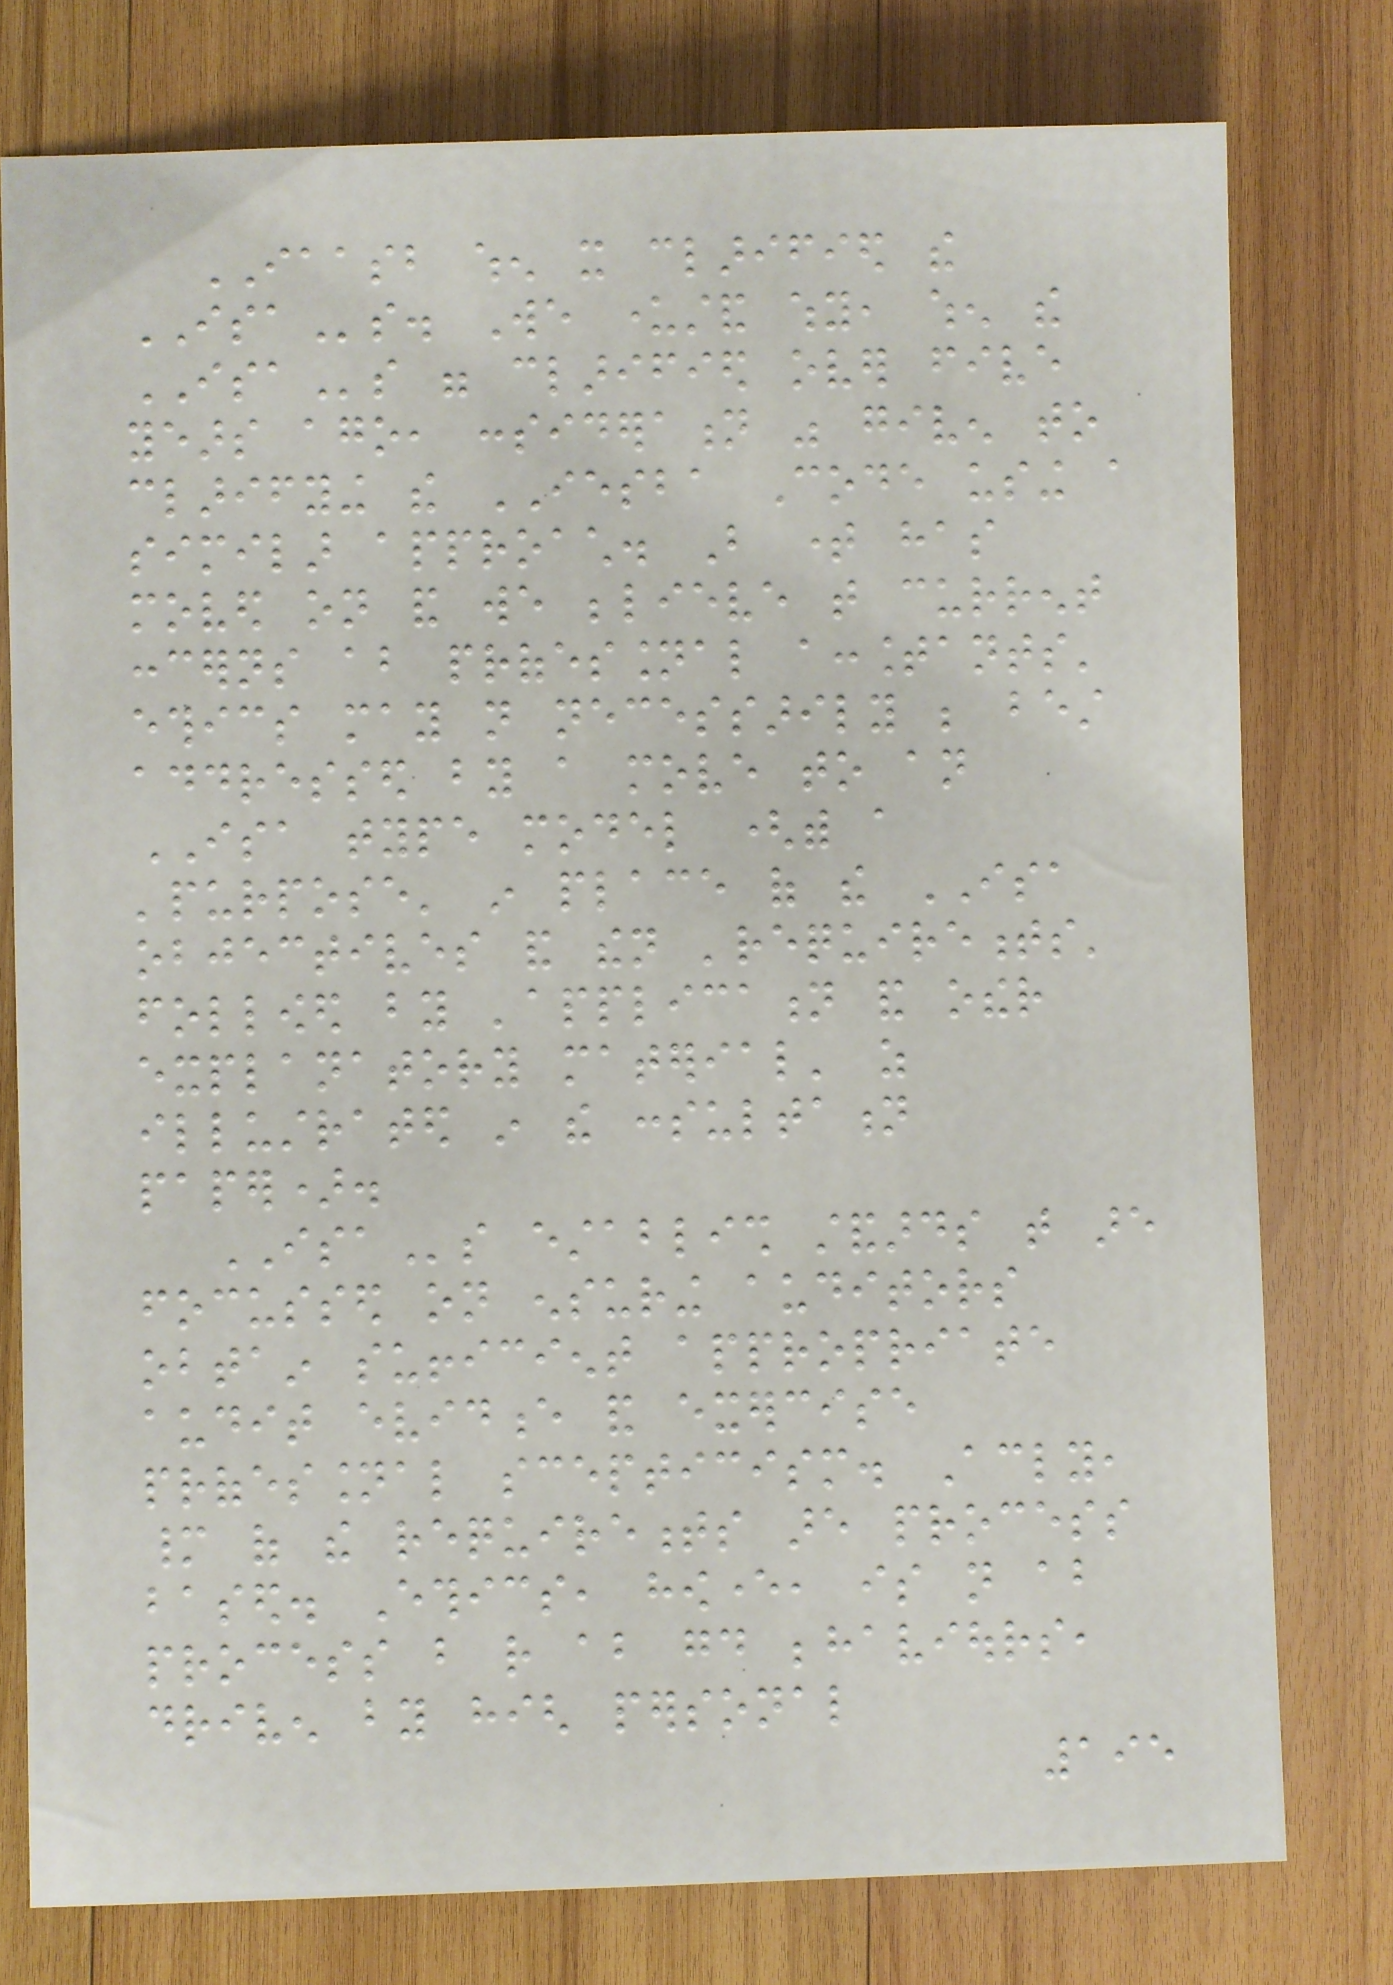IAASB when it clarified the
ISAs. We understand why, when the
ISAs were clarified over five
years ago, consideration was given to
clarifying the IESBA Code using a
similar approach. But time has
moved on and we believe that current
concerns about professional accountants'
ethics may not necessarily be best
addressed by a move to an
ISA type model (with a
'purpose' in place of the ISA
objectives and then 'requirements'
followed by 'application and other
explanatory material' as
illustrated in the consultation
paper).
ISAs establish standards that are
focussed on ensuring auditors
obtain sufficient appropriate
audit evidence and exercise
professional scepticism. Accordingly,
many of the requirements are process
based. Ethics, however, is not about
process but rather about good behaviours,
driven by high personal
195
